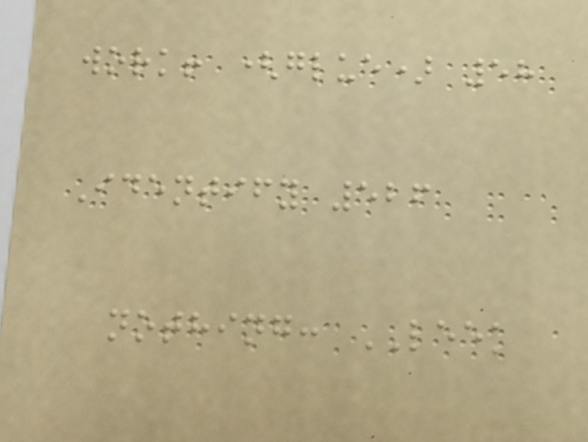work! (glue) 58
Identify 526
nothing: LEEK
